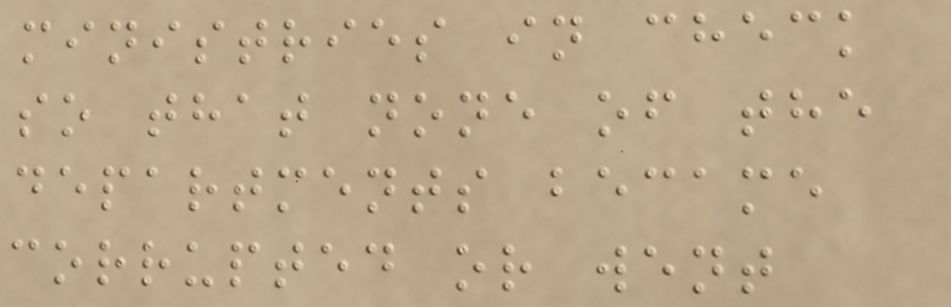ministries in check
so that none of the
departments became
corrupted or went
